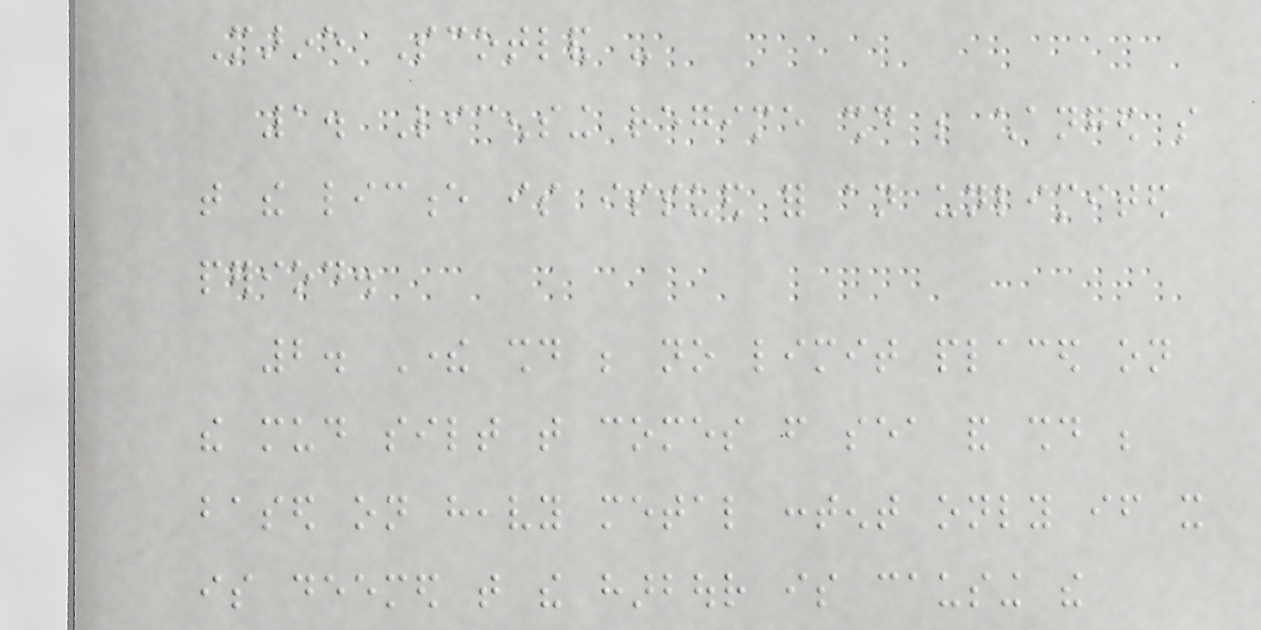Marine Scotland -
1. Licensing regime should be changed so
that the licence is issued for an unlimited
period.
2. There should be no limit placed on
the mud silt that comes from sea and should be
based on heavy metal content only if it
is deemed that the harbour is causing the
